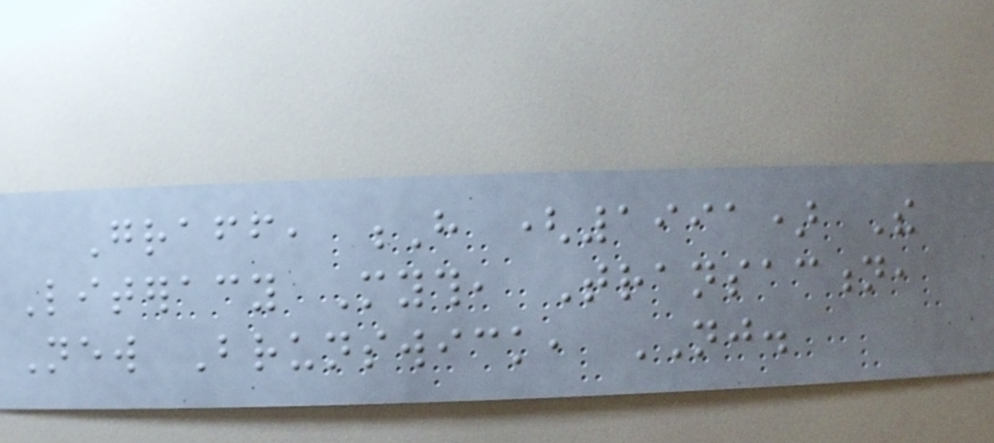Graff, H (1991) The
Literacy Myth, Transaction,
New Brunswick, NJ.
